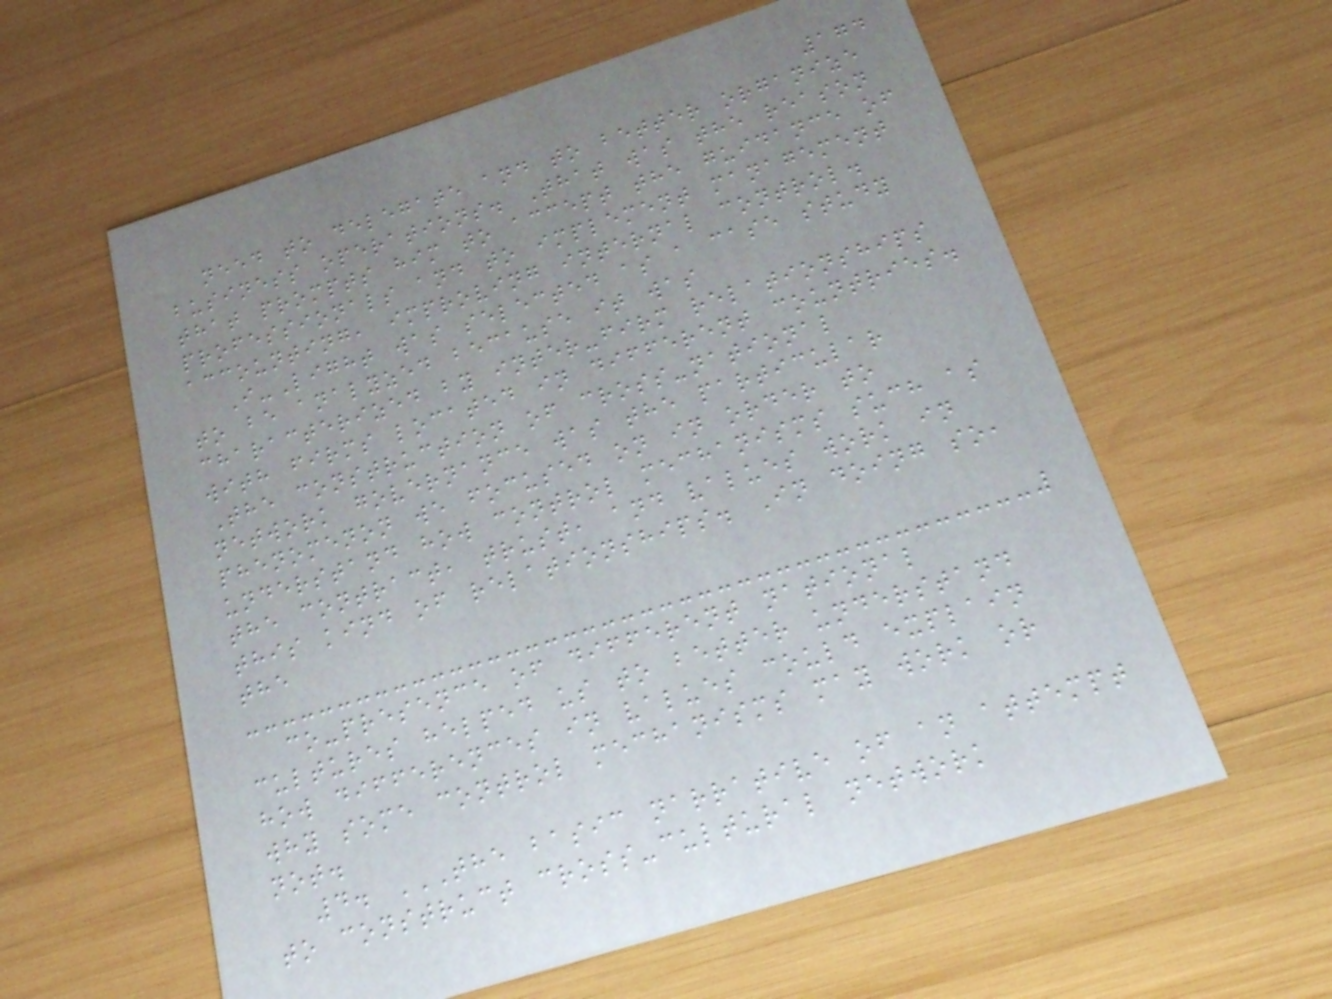174
need to delegate and to better organize
business operations. That was the reason
that prompts him to accept the guidance of
professionals and to implement management
accounting, improving internal control.
I-Light was selected as a case study
to be analyzed because it was
characterized by inter-firm relationships
with firms located in different countries.
The construction of cross-national
network governance was the particular
phenomenon we focused on in order to
understand how control mechanisms such as
the contract, trust, and values work in
this kind of relationships. In doing so,
the
co-presence of different national
cultures helped us to better understand
how differences in values could explain
why some control mechanisms may work or
not.
4. THE BASIC NARRATIVE OF AN ATTEMPT
TO CONSTRUCT CROSS-CULTURAL NETWORK
